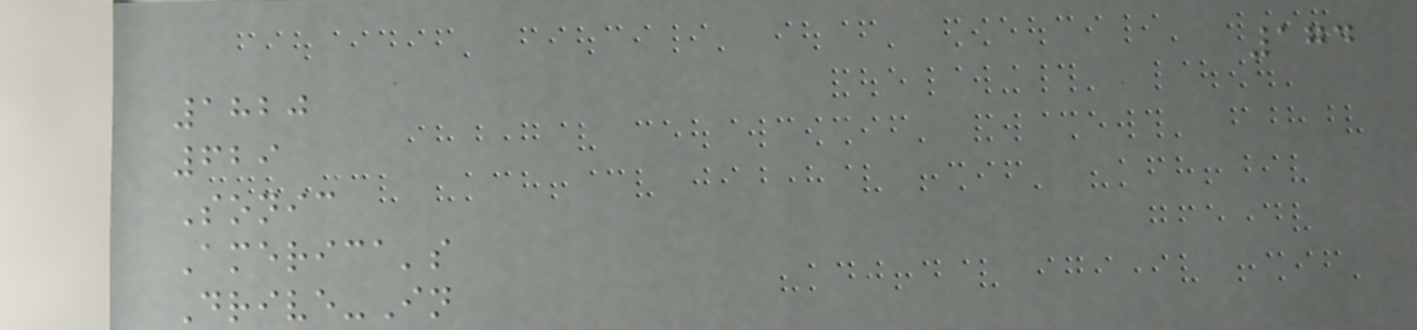174
1820
629
Sonic
America's
Drive-In
